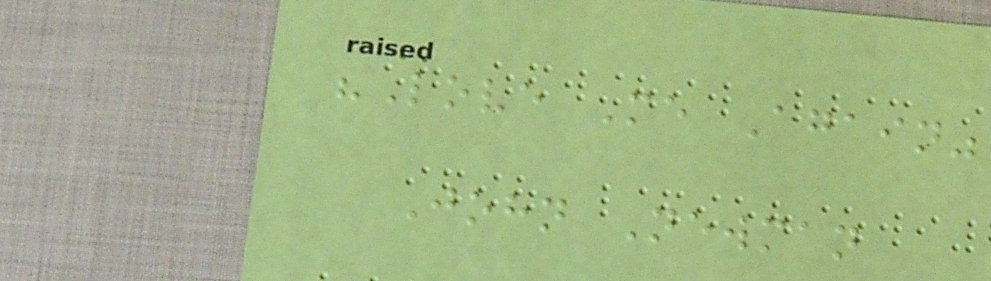"Love Me Again"
John Newman
